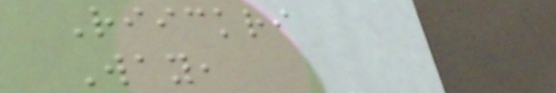Riickri
Way,
